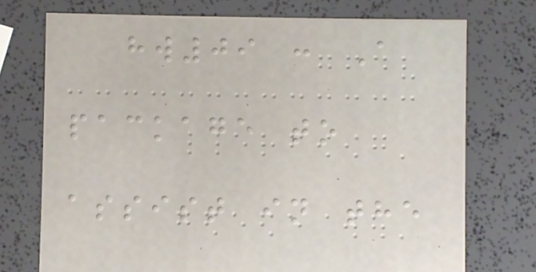hw09 : A
package to
assist in the
